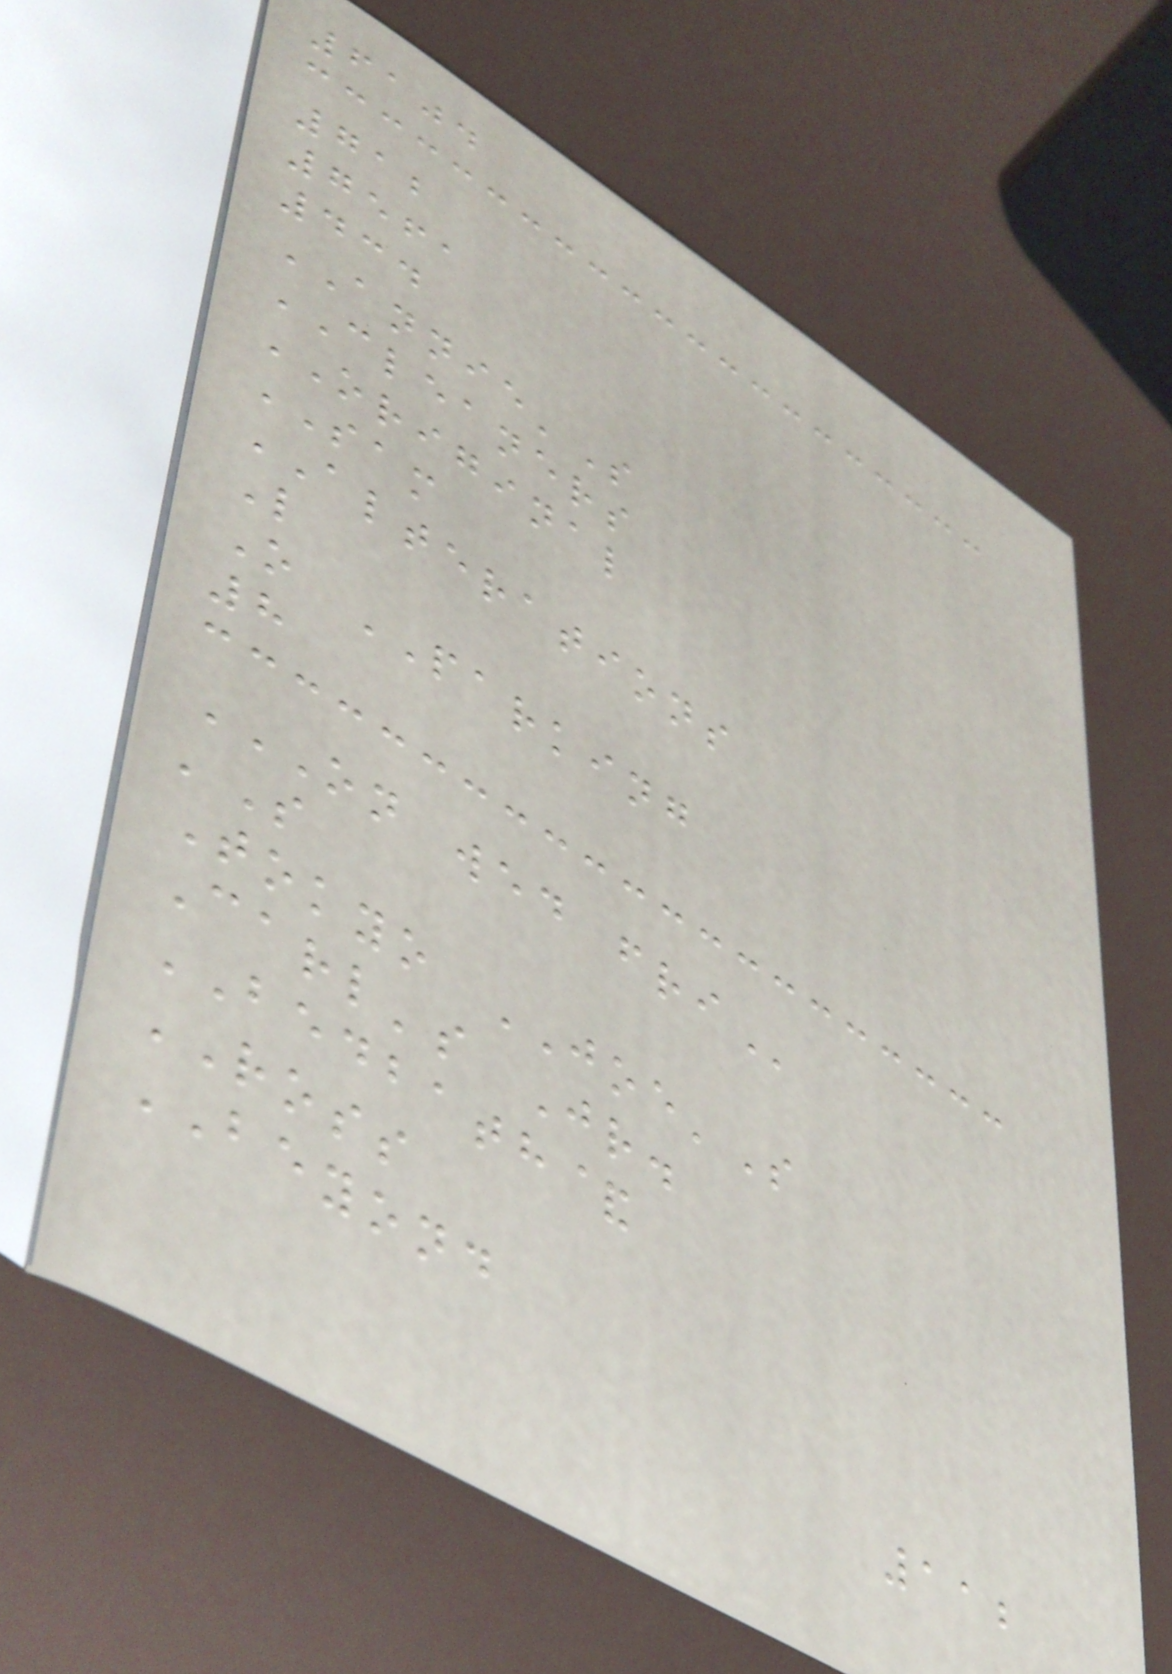6104
712
7561
434
ANNIE'S
CLEANERS
ORIGINAL
SAM
ALTERATIONS
L
O PARKING
8
ON WED FRI
'S
Tokyo JOE'S
Carl's Jr.
BEDBATH&
ROSS
BEYOND
112
